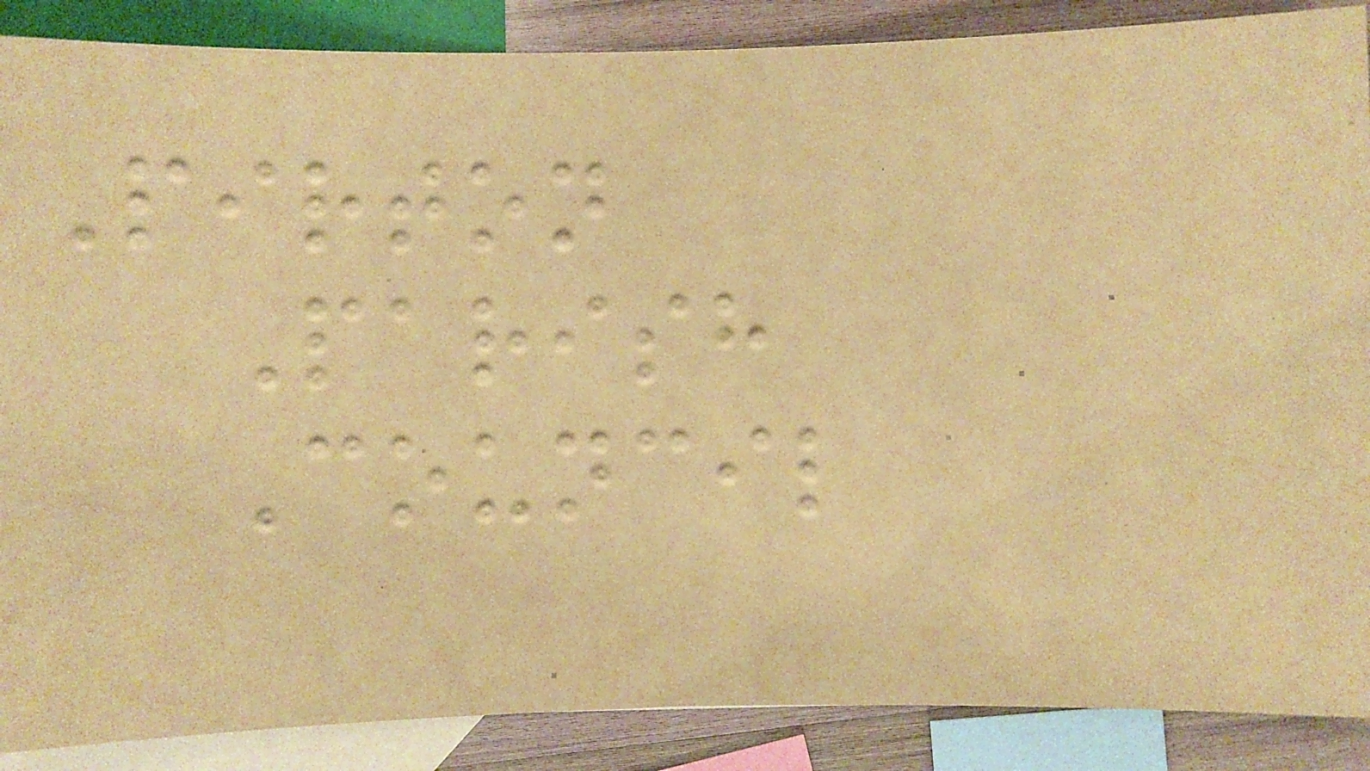Pirton
Parish
Council
